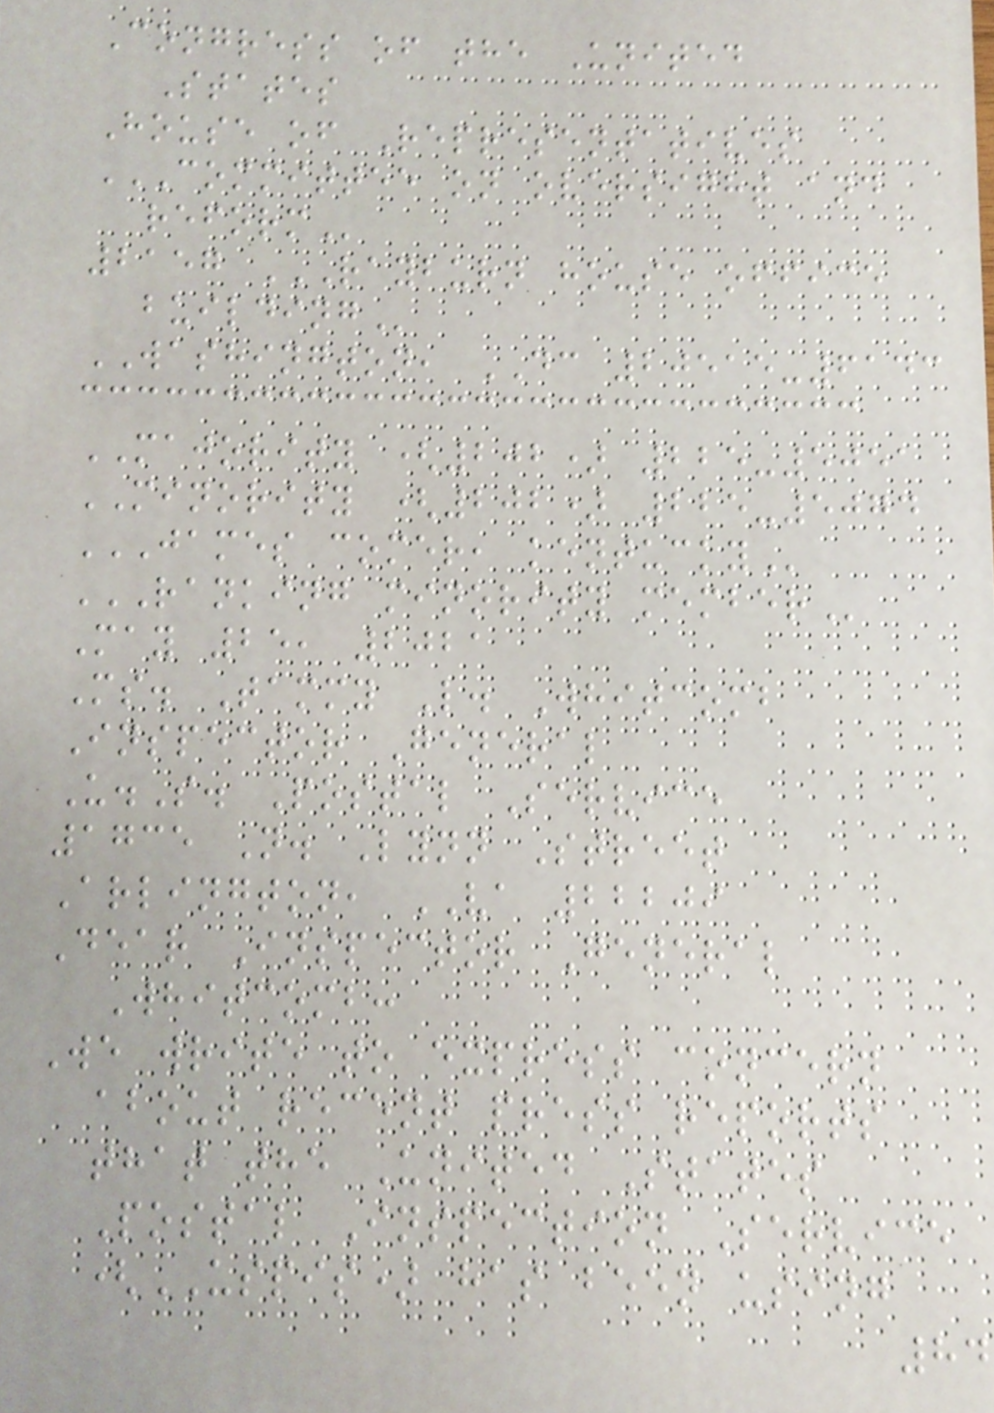Congress of the United
States
House of Representatives
COMMITTEE ON OVERSIGHT AND
REFORM
2157 RAYBURN HOUSE OFFICE
BUILDING
WASHINGTON, DC 20515-6143
MAJORITY (202) 225-5051
MINORITY (202) 225-5074
JAMES COMER, KENTUCKY
RANKING MINORITY MEMBER
May 25, 2021
Ms. Tammy L. Whitcomb
Inspector General
U.S. Postal Service
1735 N. Lynn Street
Arlington, VA 22209
Dear Inspector General
Whitcomb:
We write to express concern
about recent press reports
that the United States
Postal Inspection Service
(USPIS) has been using
84
